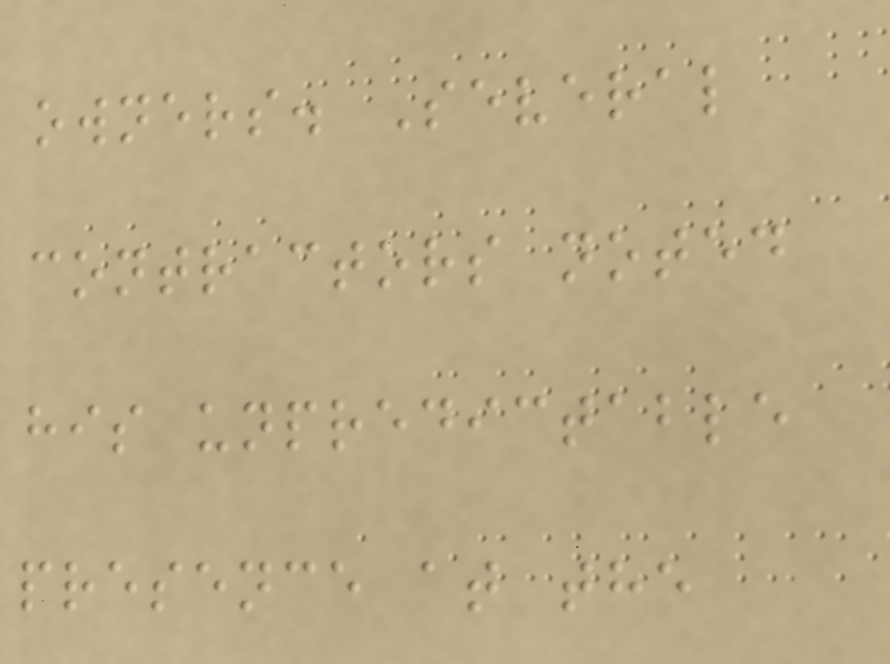owners. Several
contractors noted
his unpredictable
presence at the
